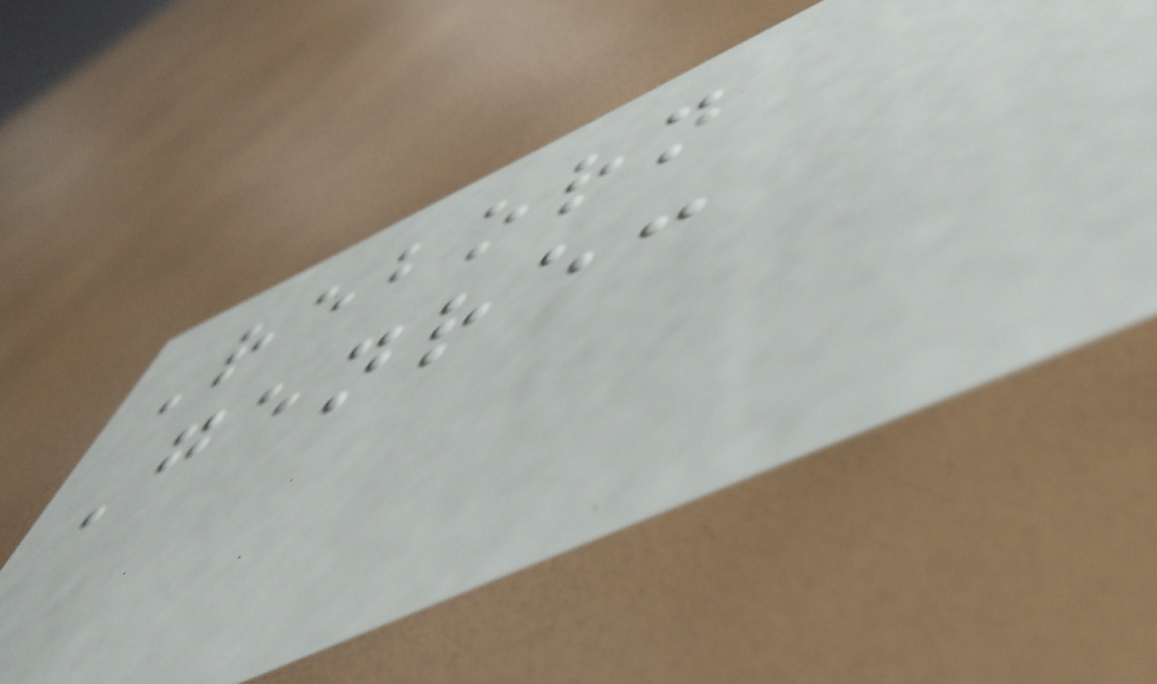Reborn
Genre:
